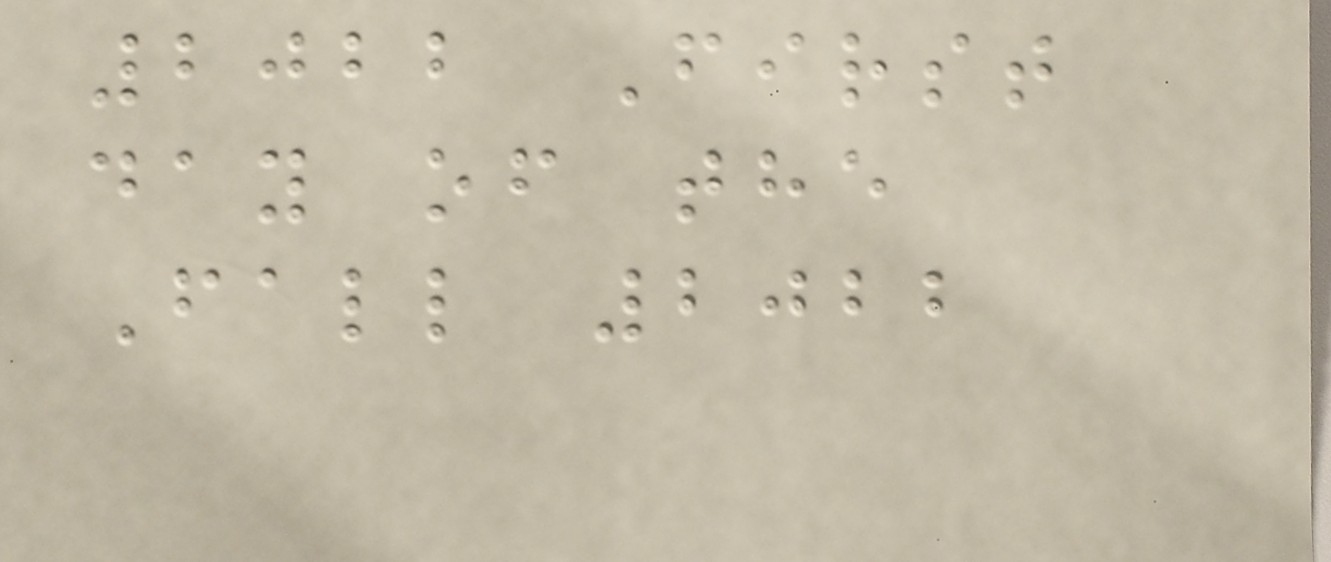2022 First
day of the
Fall 2022
